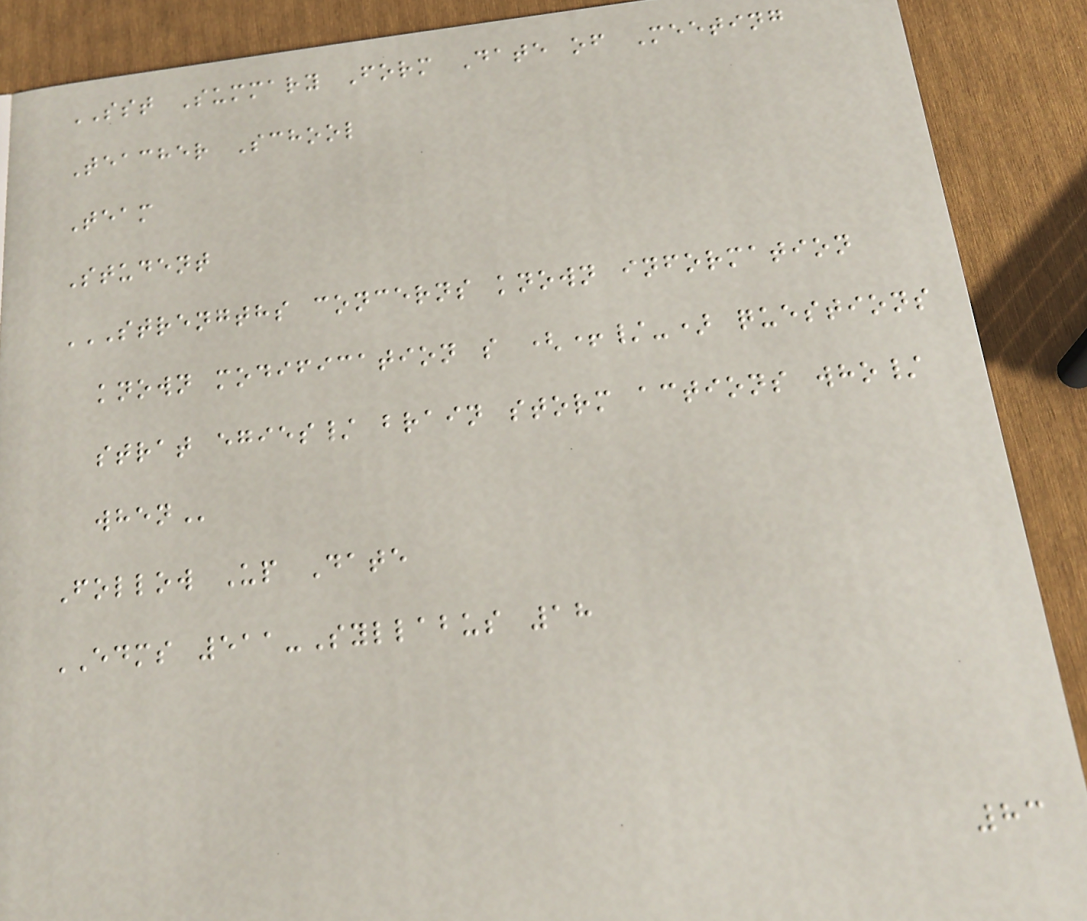SST Summary Form Date of Meeting
Teacher School
Team
Student
STRENGTHS CONCERNS KNOWN INFORMATION
KNOWN MODIFICATION S (+/-) QUESTIONS
STRAT EGIES/ BRAIN STORM ACTIONS WHO/
WHEN
Follow Up Date
EDMS 511-Syllabus 18
83
